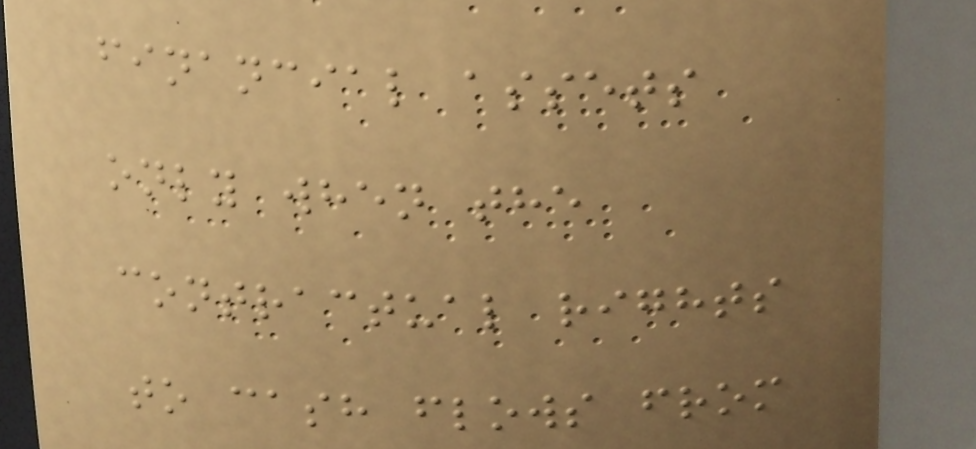financial assets
only when the
contractual rights
to cash flows from
